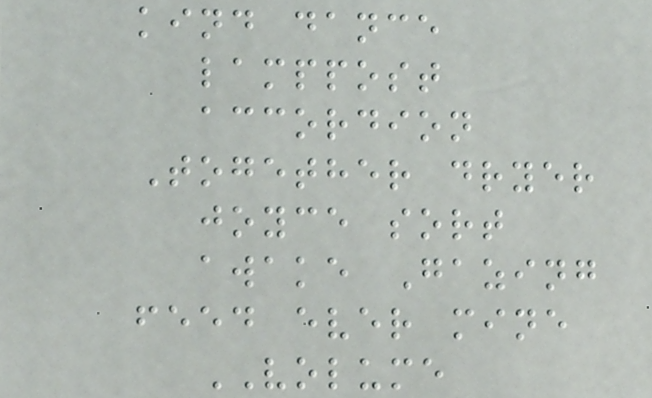kind dance
lamppost
accordion
Together dryer
joyce sort
awake Gazing
feed ever mine
VOLUME
